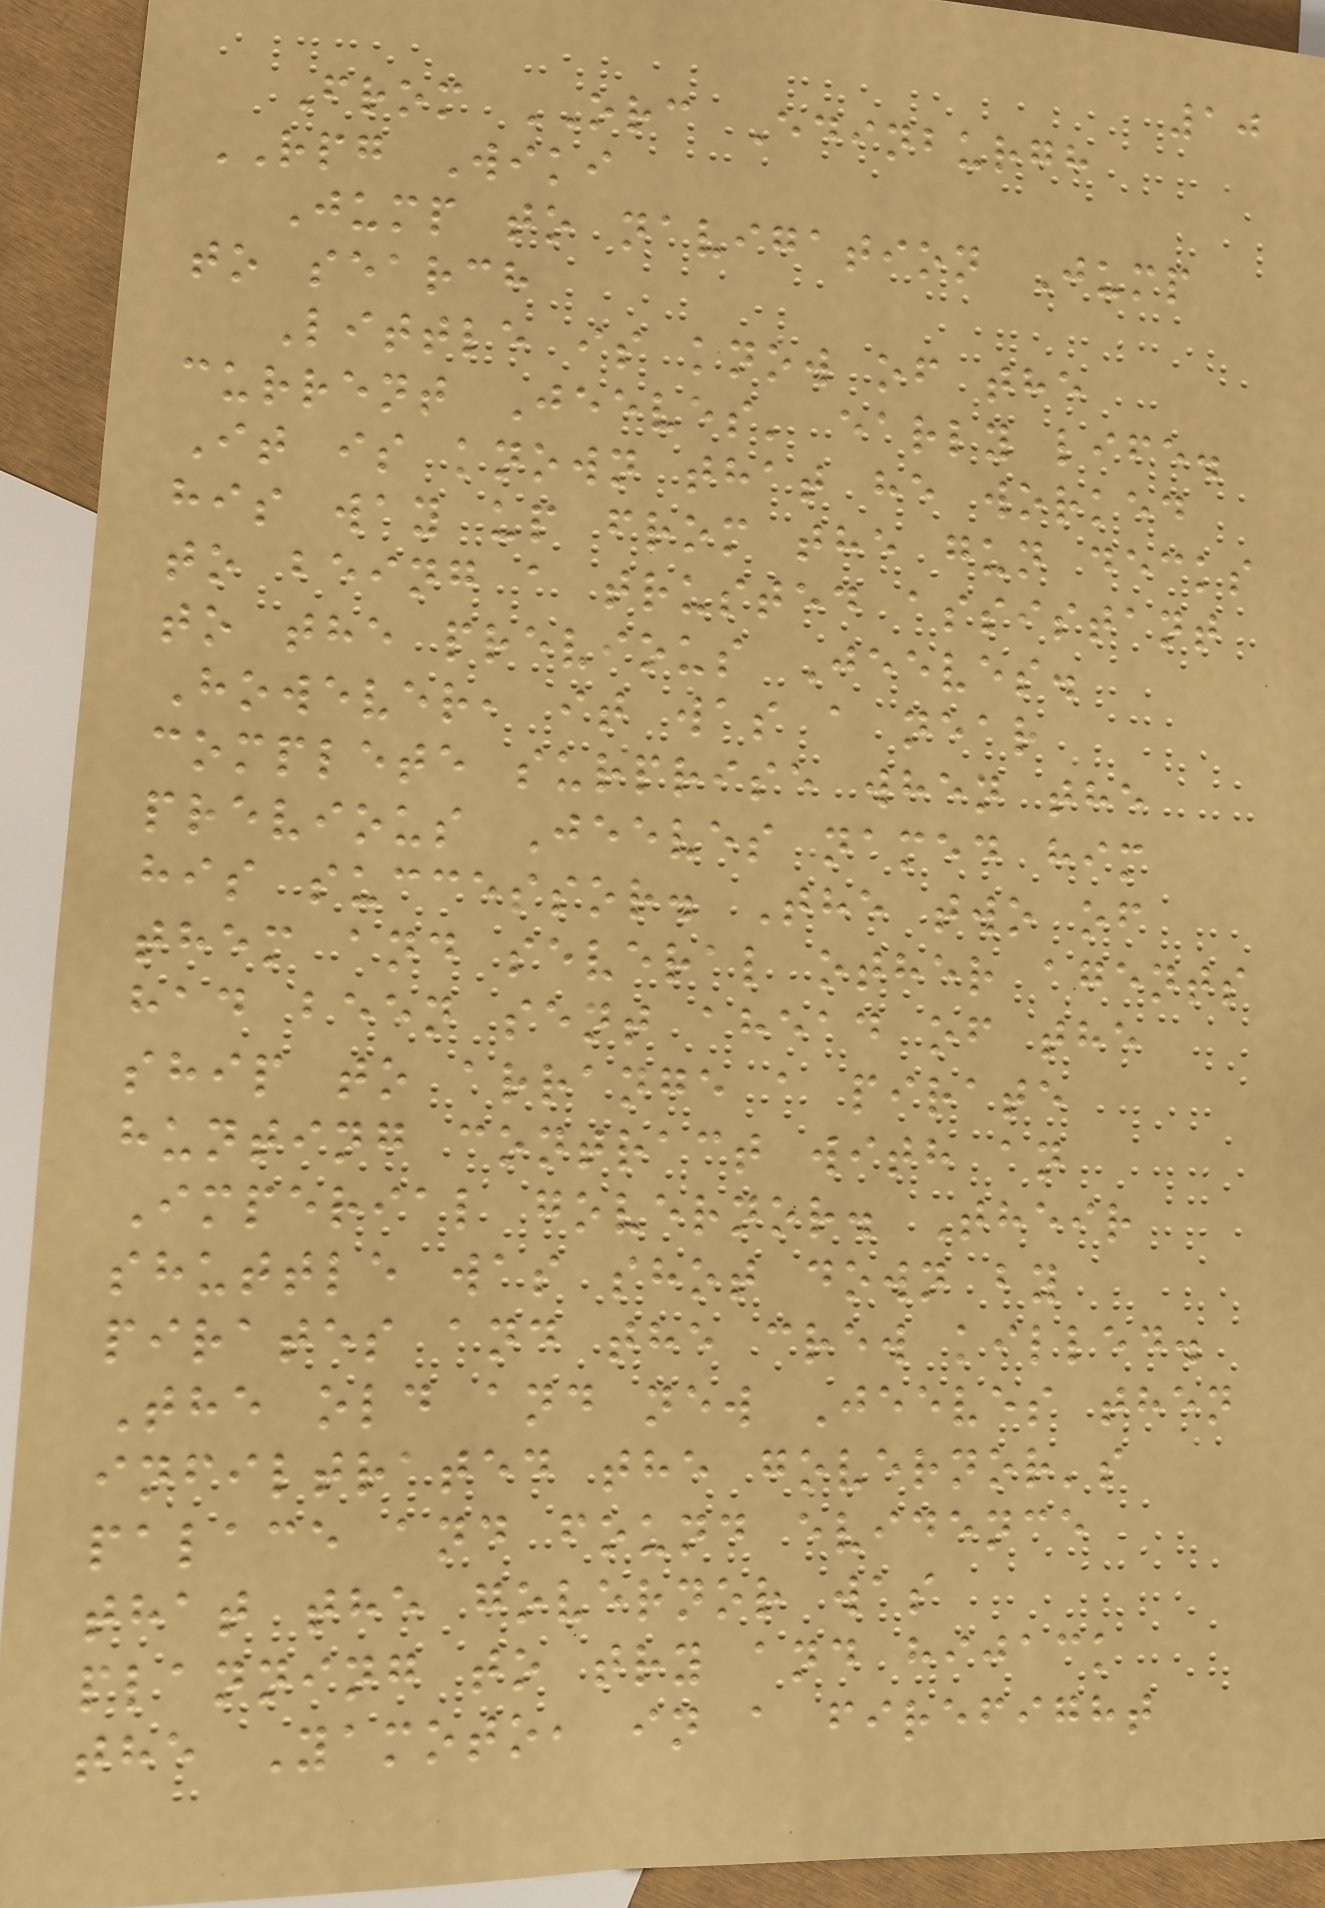10
From ORC Edinburgh
RPG Wiki
Jump to navigation Jump
to search
Little is know of the
current Jeeves' early life.
It is known that he worked
his way up from the gun decks
to being a trusted assistant
to the previous Jeeves.
However, it was a near
complete surprise when the
previous Jeeves named him
his successor. The two of
them and several other agents
had been sent ahead of the
ship to arrange a pirate
hunting contract with an
Imperial governor. Their
shuttle was shot down by
pirates and the crew killed.
The old and new Jeeves then
infiltrated the governor's
palace and found evidence
that the governor was
planning to try and hijack
the Yamoto, in a firefight
